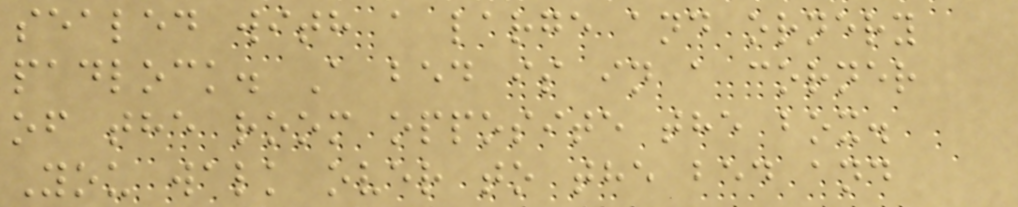sealed with a large and ornery
padlock. A bed is in a corner
of the room opposite the box.
You walk over to the bed and
